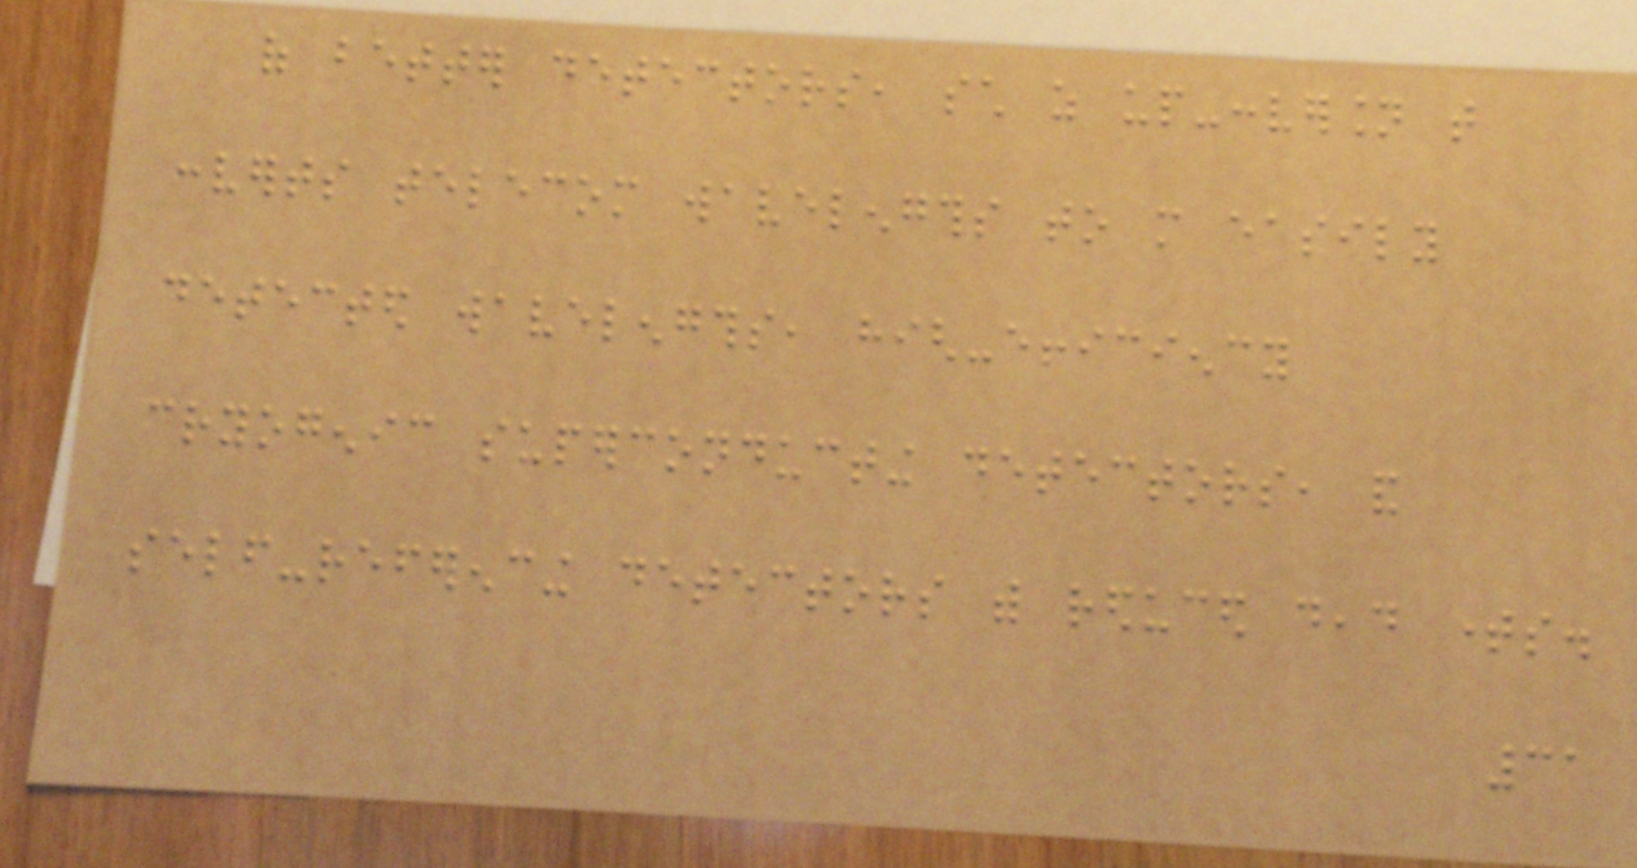of better detectors, such as up-conversion that
converts telecom wavelengths to more easily
detected wavelengths, high-efficiency
cryogenic superconducting detectors, and
self-referencing detectors with reduced dead times.
31
